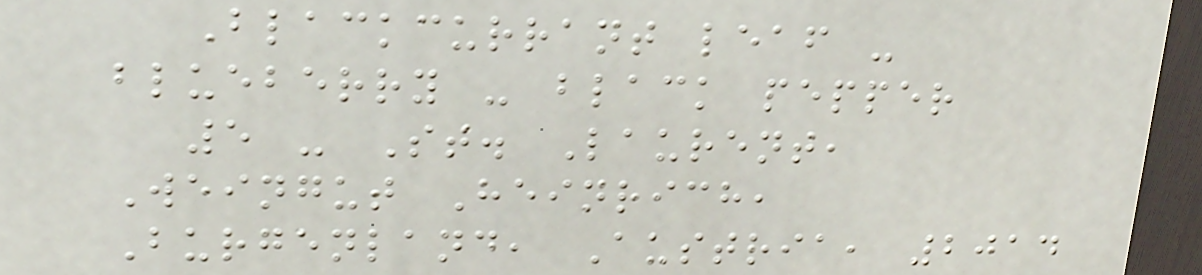Blackcurrant leaf -
blueberry - black pepper
5 - St. Laurent,
Weingut Heinrich,
Burgenland, Austria, 2014
